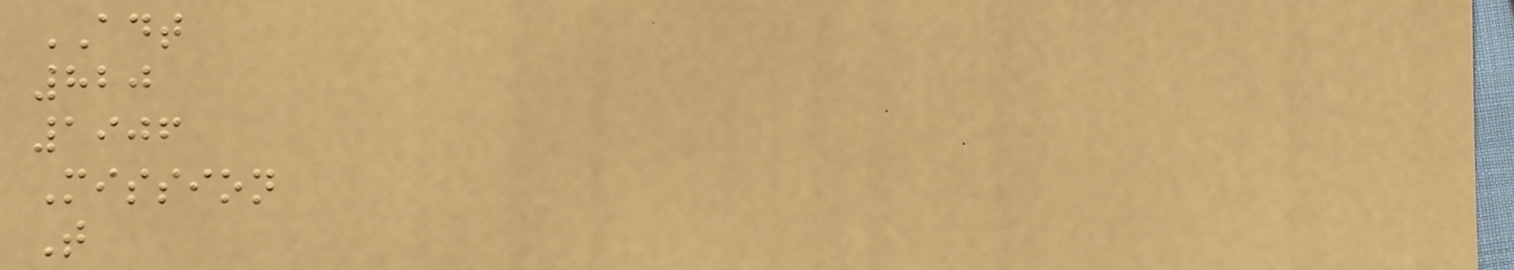ADT
820
1906
Mission
T
